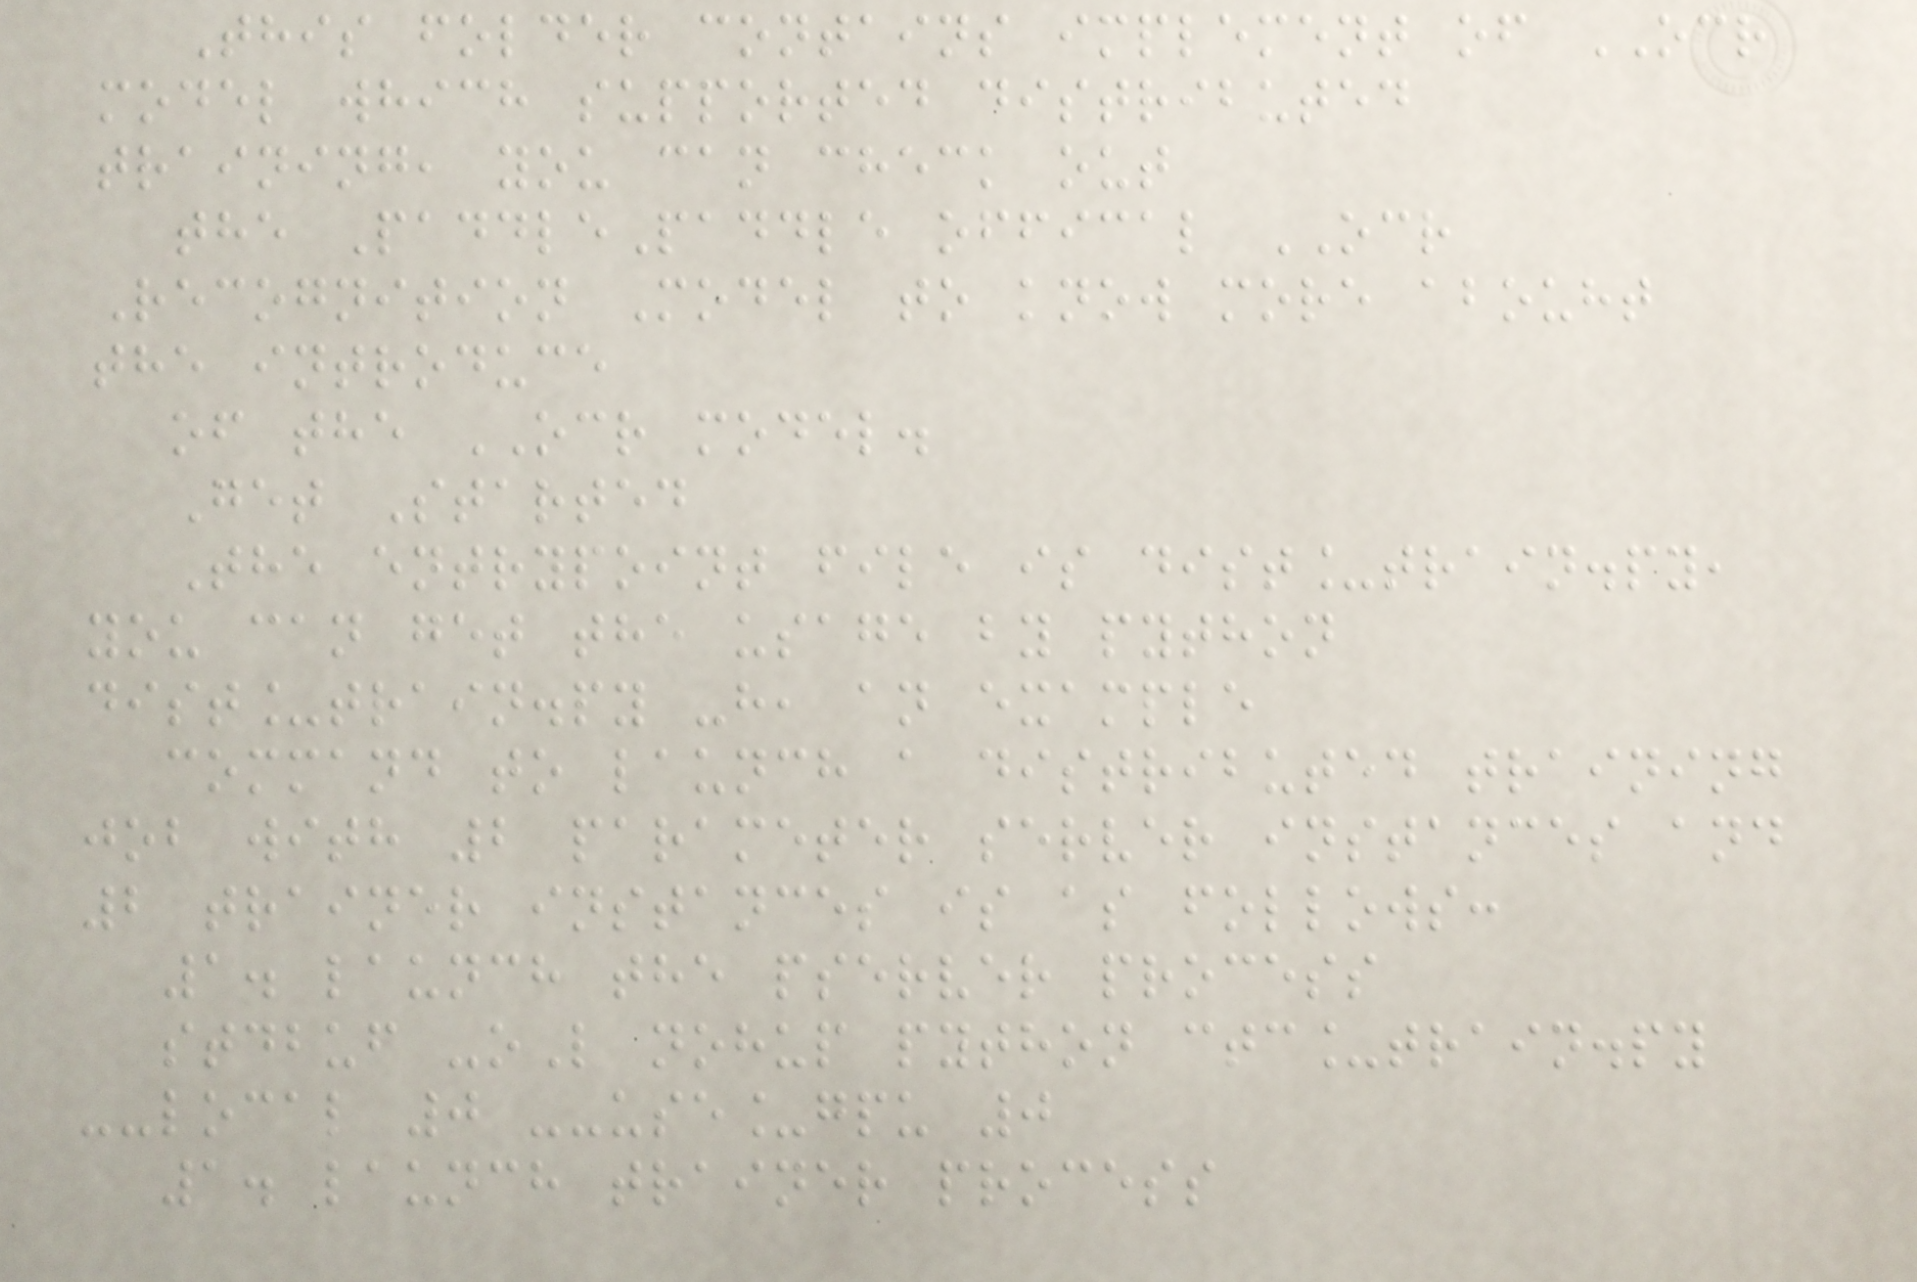This folder contains implement of OCR
model which supported distributed
training, you can check out
the PaddlePaddle offical OCR
Recognition Model to know more abouht
the introduce
of the OCR model.
Get Started
The entrypoint file is dist_train.py,
you can get the usage by python
dist_train.py -h, an example
command to launch a distributed training
job with 2 parameter server instances and
2 trainer instances is as follows:
1. launch the pserver process
stdbuf -oL nohup python ctc_train.py
--local 0 --use_gpu 0
1. launch trainer process
